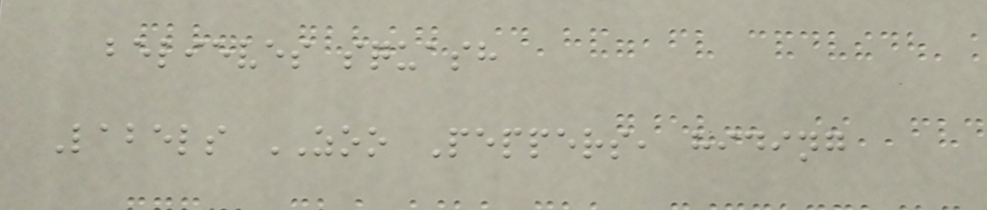believes squash
Labels ZOO Peppers, hiding
